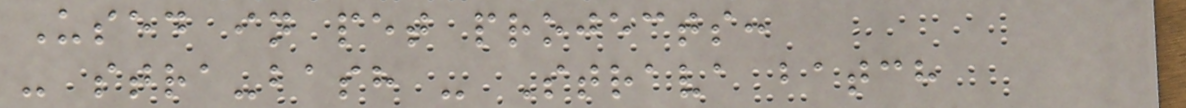Used in pet projects:
- stra-bash - Strava batch
